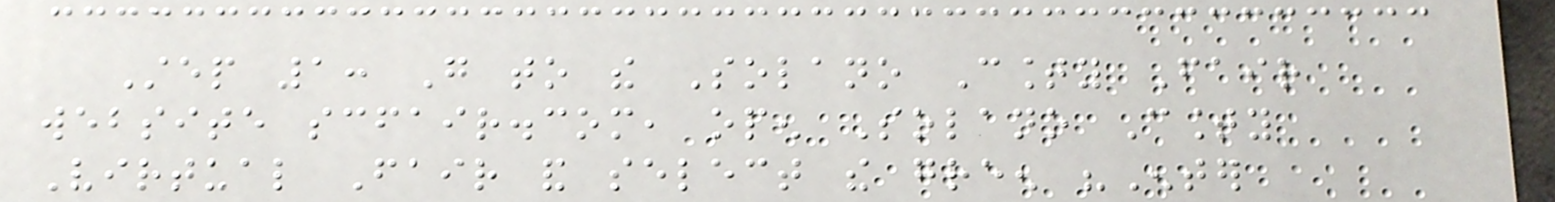Step 1: Go to the Solano County Fair
website scfair.com, open Solano County
Virtual Fair and select the green "Enter
